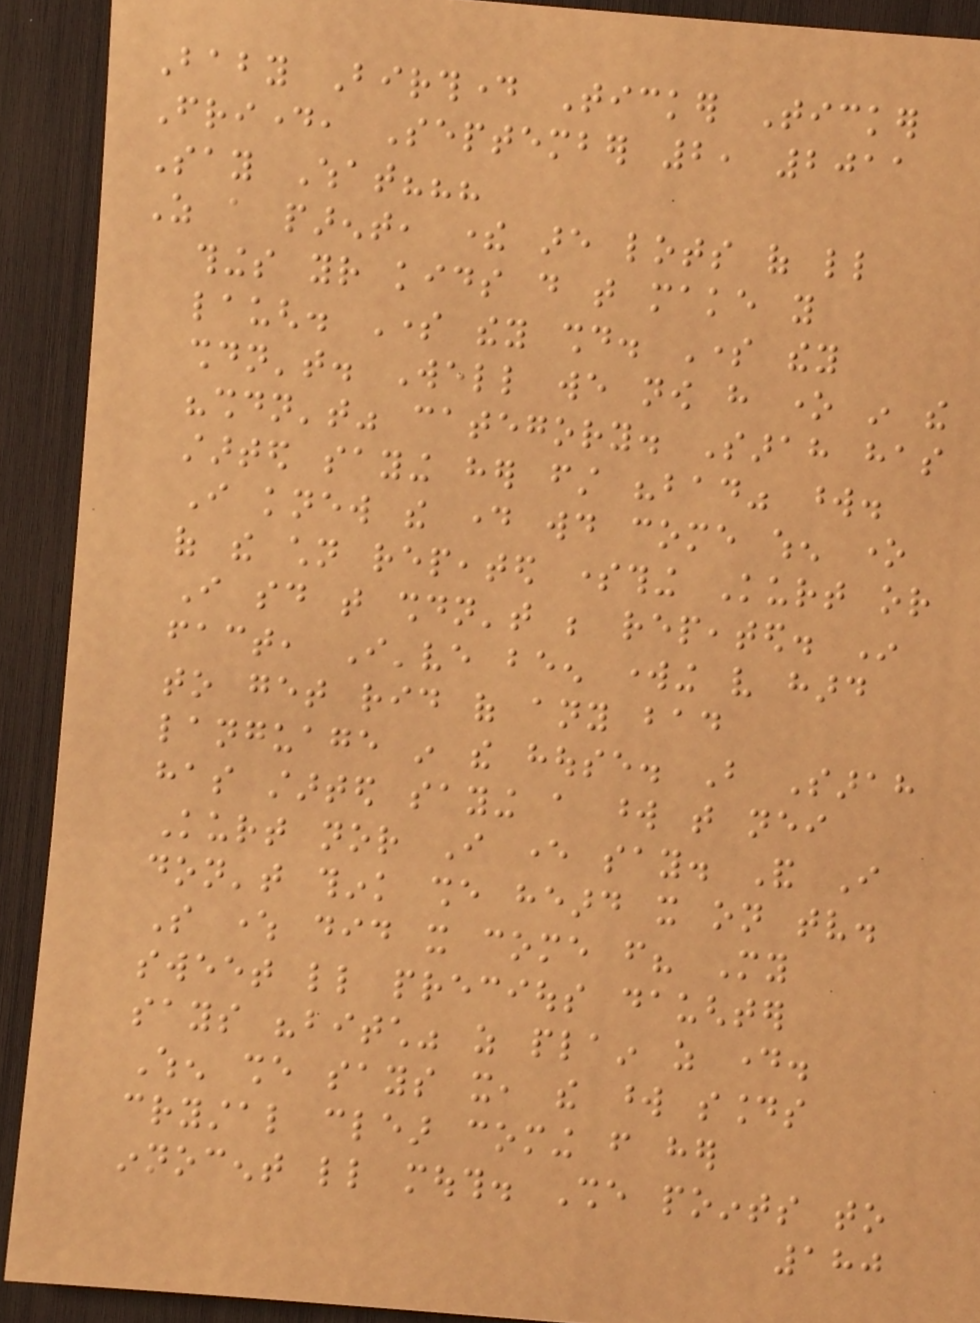Baby Birthday Ticker Ticker
Friday, September 2, 2011
Say What???
As a parent, there are lots of little
things your kids do that make you
laugh. Some they should. Some they
shouldn't. Well we now have one in the
"shouldn't" category. Sarah has
started saying her first "bad" word.
I knew the day would come when one
of the children repeated something Kurt or
I said that shouldn't be repeated. In
fact, I've been working very hard
to get rid of any bad
language in the house. But Sarah
has started saying a word that neither
Kurt nor I ever say. And I
don't think she heard it on tv.
So where did it come from? My
sweet little precious daughter
says "bitch" as plain as day.
When she says it, the word sounds
crystal clear coming from her
innocent little mouth. She points to
180
